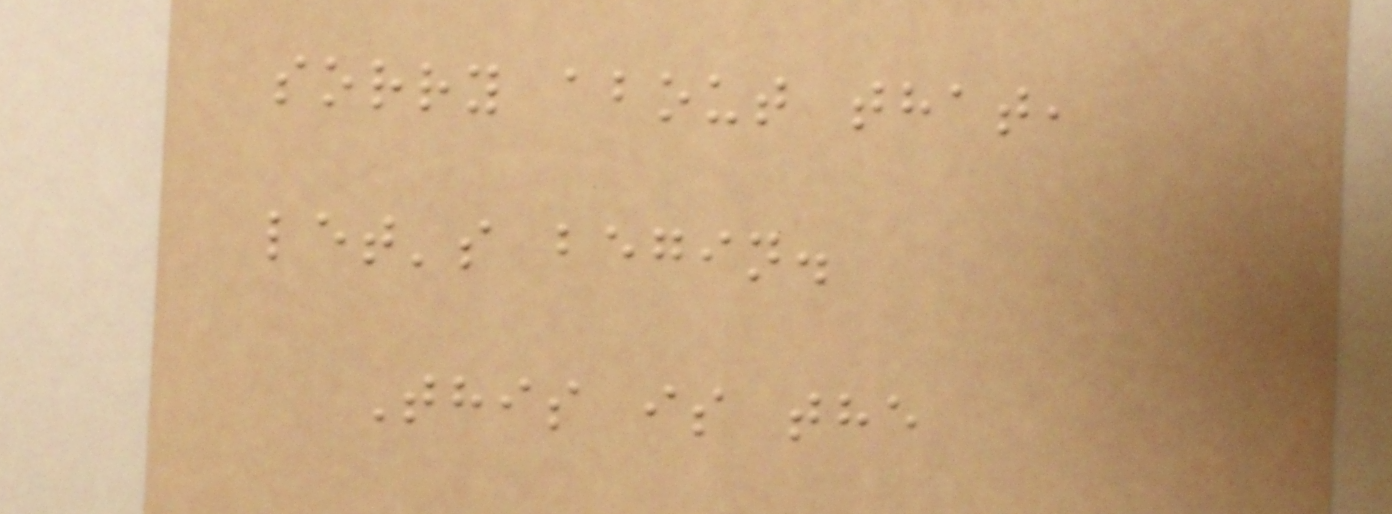sorry about that,
let's begin.
This is the
